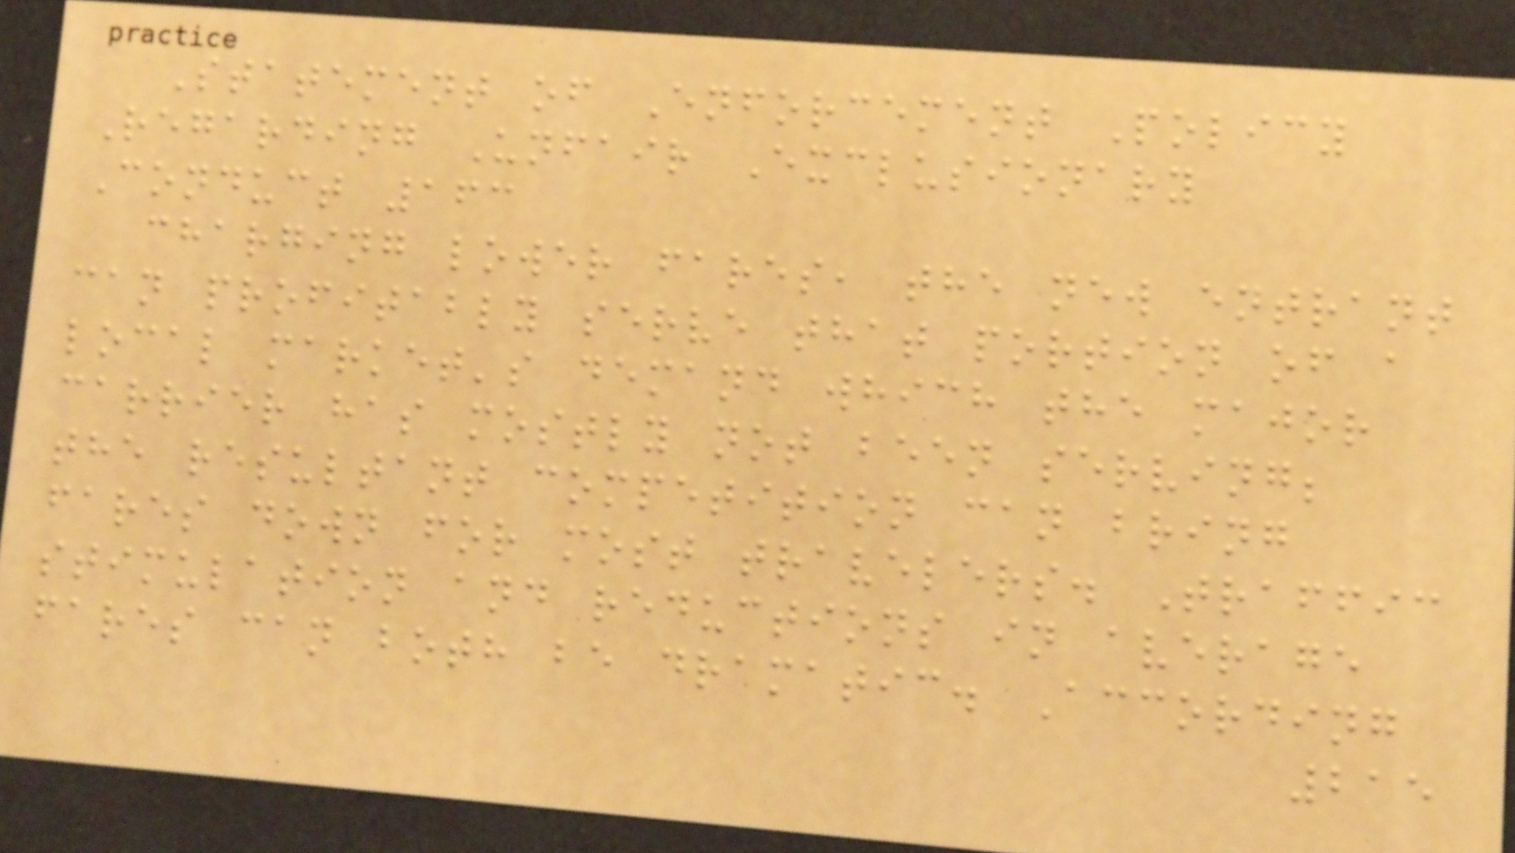Statement of Enforcement Policy
Regarding Unfair Exclusionary
Conduct 163
charging lower fares, the new entrant
can profitably serve that portion of a
local market's demand which the major
carrier has mostly not been serving;
the resultant competition can bring
fares down for most travelers. Traffic
stimulation and reductions in average
fares can both be dramatic. According
215
